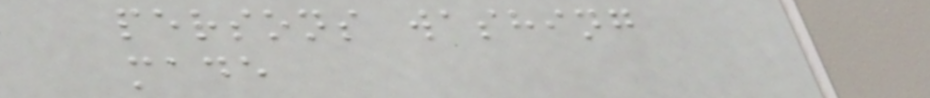persons washing
made
